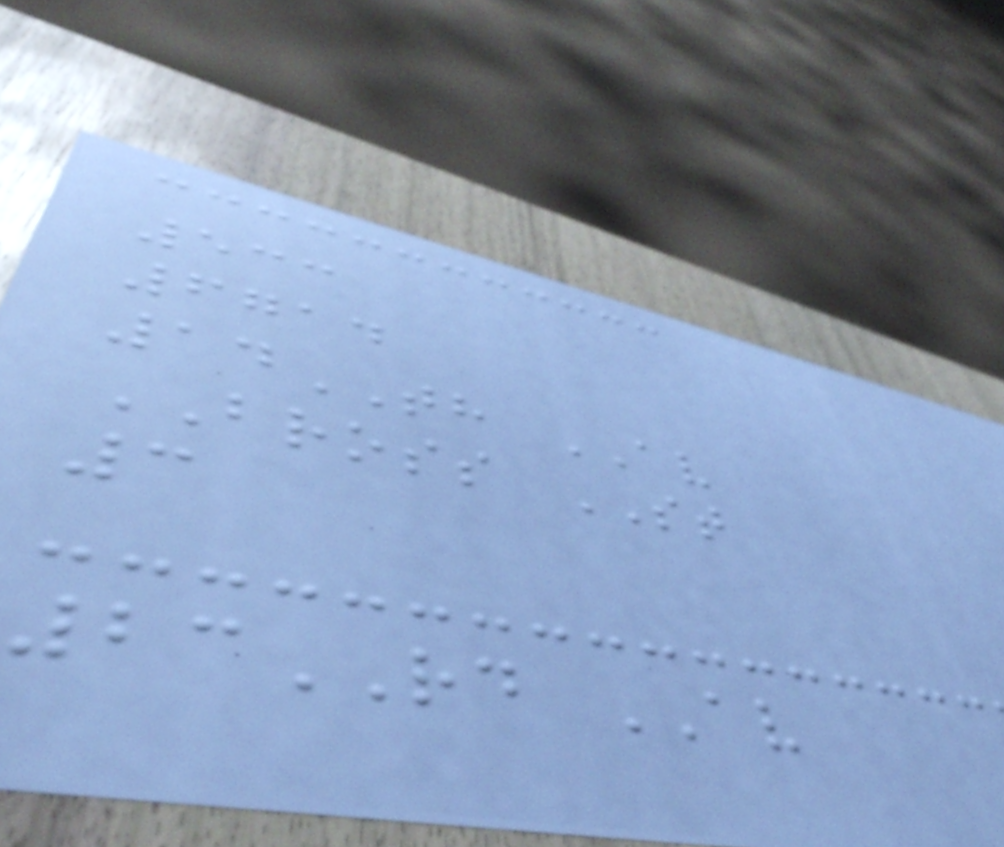533
6714
14TH AV
BROSS ST
3
23RD AV
